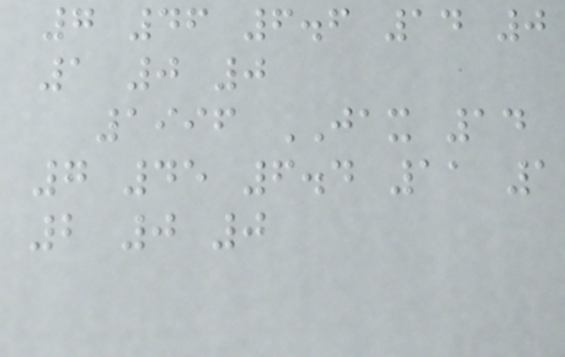7 46 6.6 14 0
1 0 0
1996 JAX 14
7 45 6.4 11 1
2 0 0
